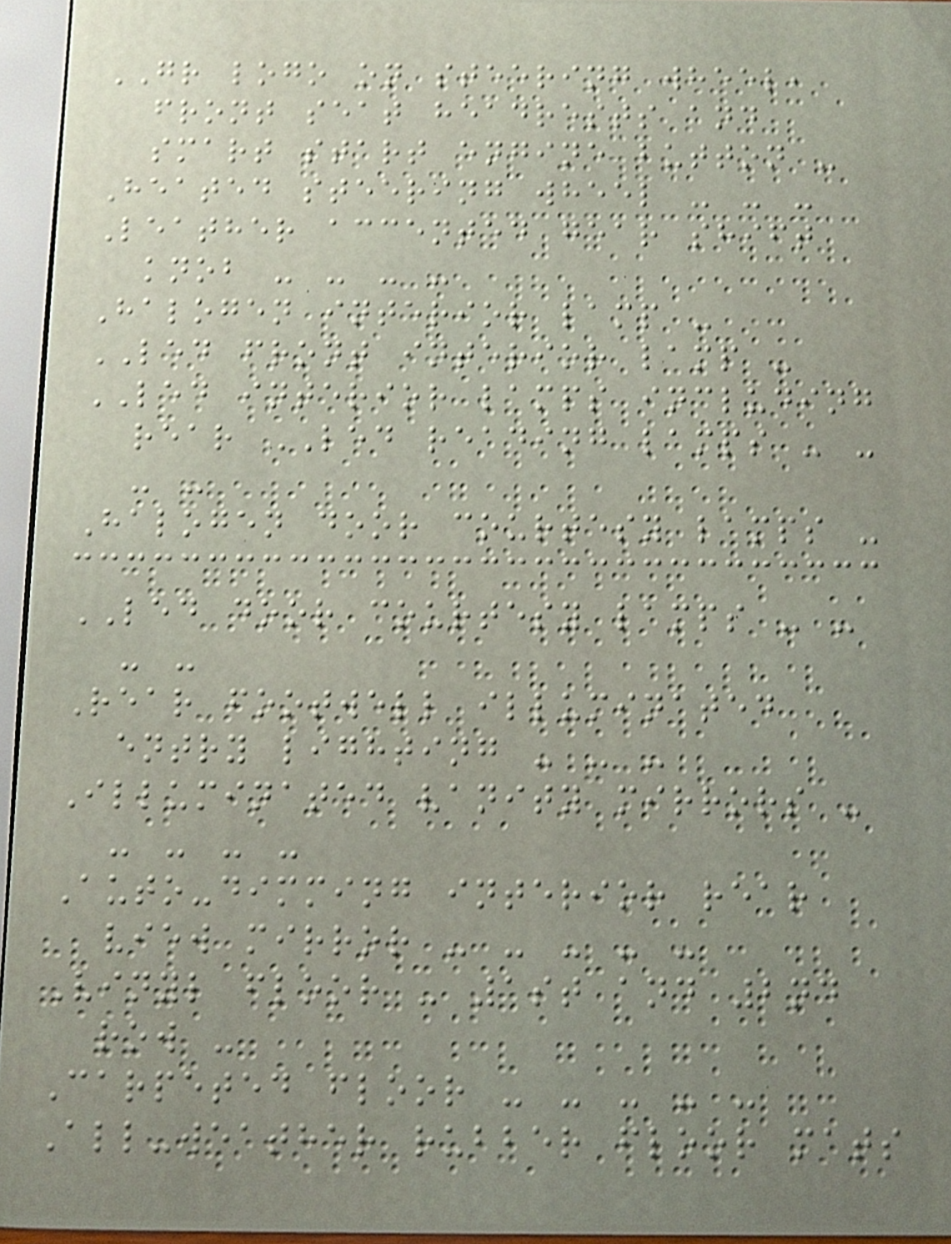GR logo on steering wheel,
front seat headrests and
smart start engine button -
Heated steering wheel - - -
Leather accented gear shift
knob - - - -
Halogen interior lamp -
LED front interior lamp -
LED interior lamps including
rear LED reading lamps - -
- -
Halogen door courtesy lamps -
LED door courtesy lamps - -
- -
Rear footwell illuminated
entry lighting - - -
Illuminated vanity mirrors -
- - - -
Auto-dimming interior rear
view mirror - - - - -
Vinyl floor - 1st and 2nd
row -
Carpeted floor - - - - -
All-weather rubber floor mats
